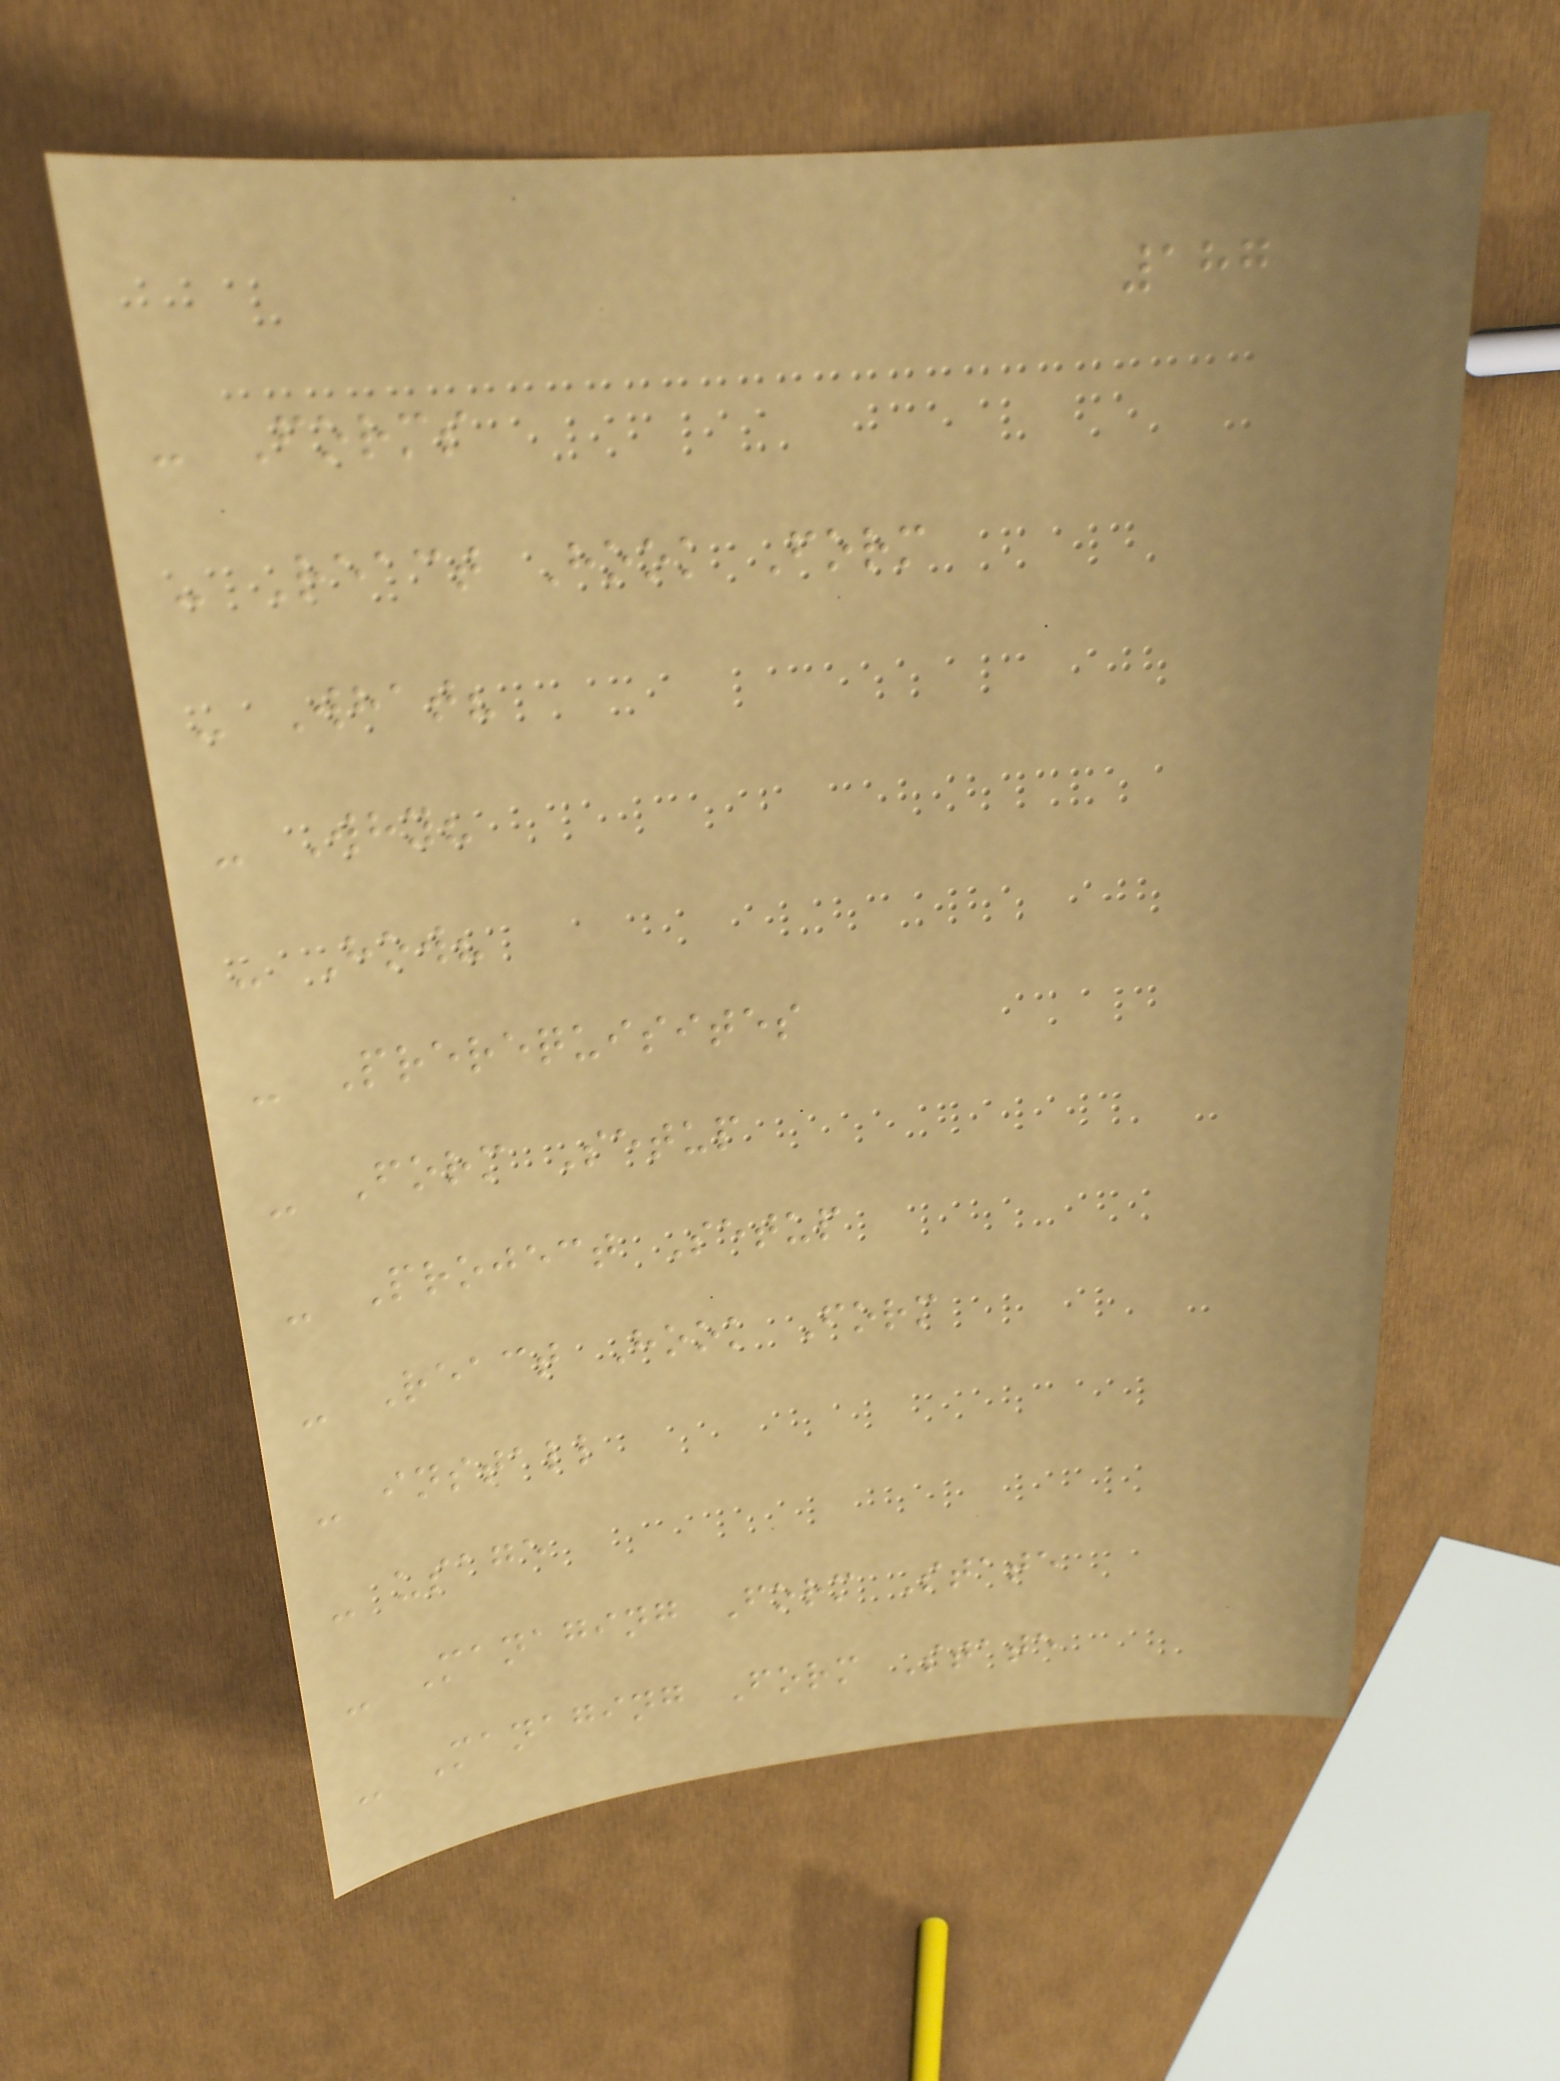187
- Forms
- React Hook Form
- What?
- Why?
- How?
- Prerequisites
- Form Setup
- Project Setup
- React Hook Form
- install
- usage
- Managing Form State
- Managing Form State
